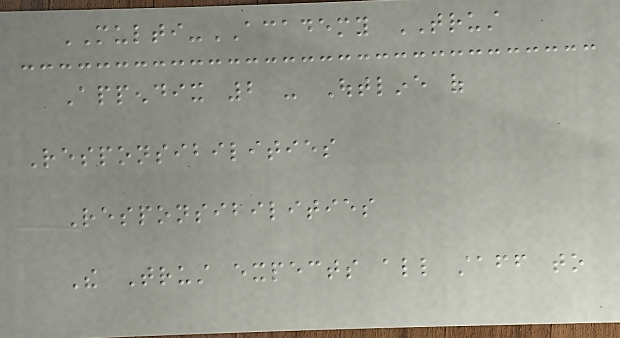MULTI-ACADEMY TRUST
Appendix 2 - Outline of
Responsibilities
Responsibilities
The Trust expects all staff to
